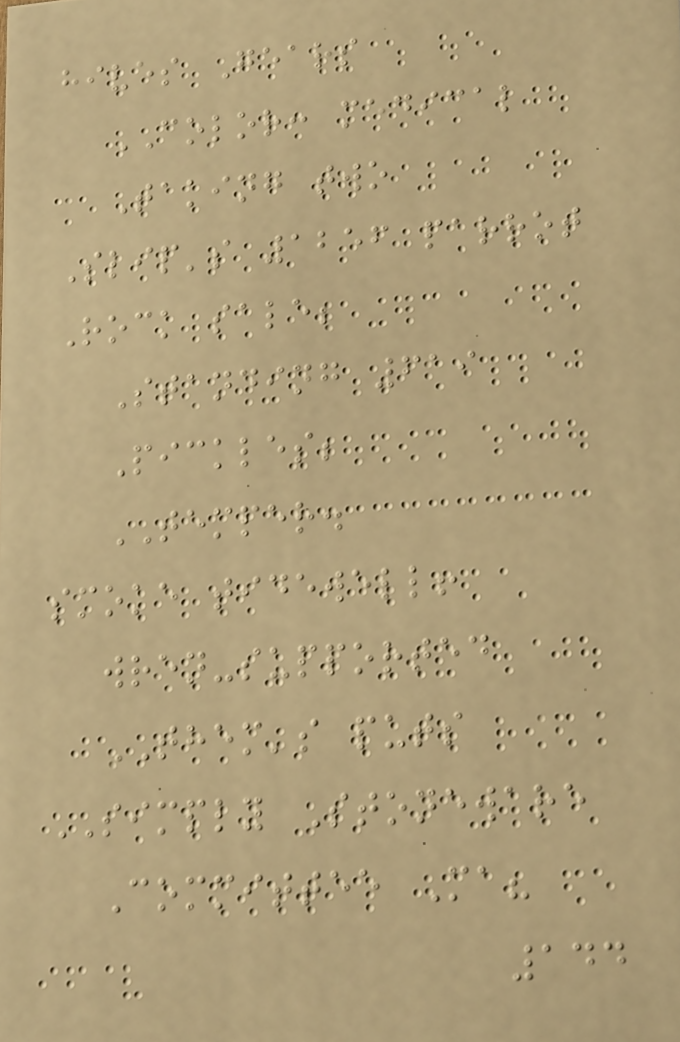hives Gears
COLOR: medical
Taking two
Slip's 1256 parrot
Rock sale;
Standing 619
Pickles;
TEMPER.
smoke tidewell!
wren-supported
THEM's puts
SIMPLY Stoneware
Committee Ma?
144
